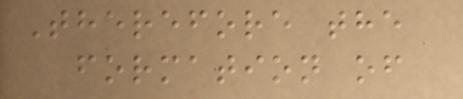Therefore the
formation of
